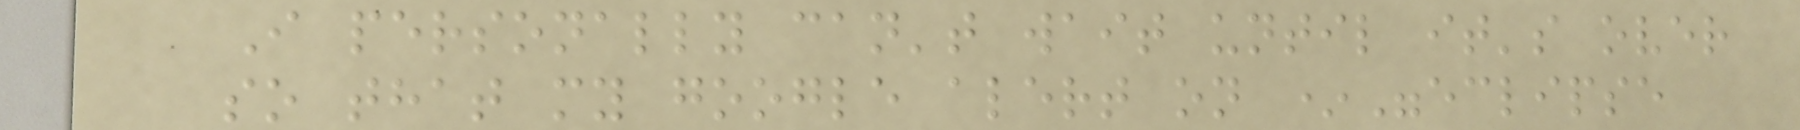I personally can't wait until it's over
so that my google alert on *"eclipse
